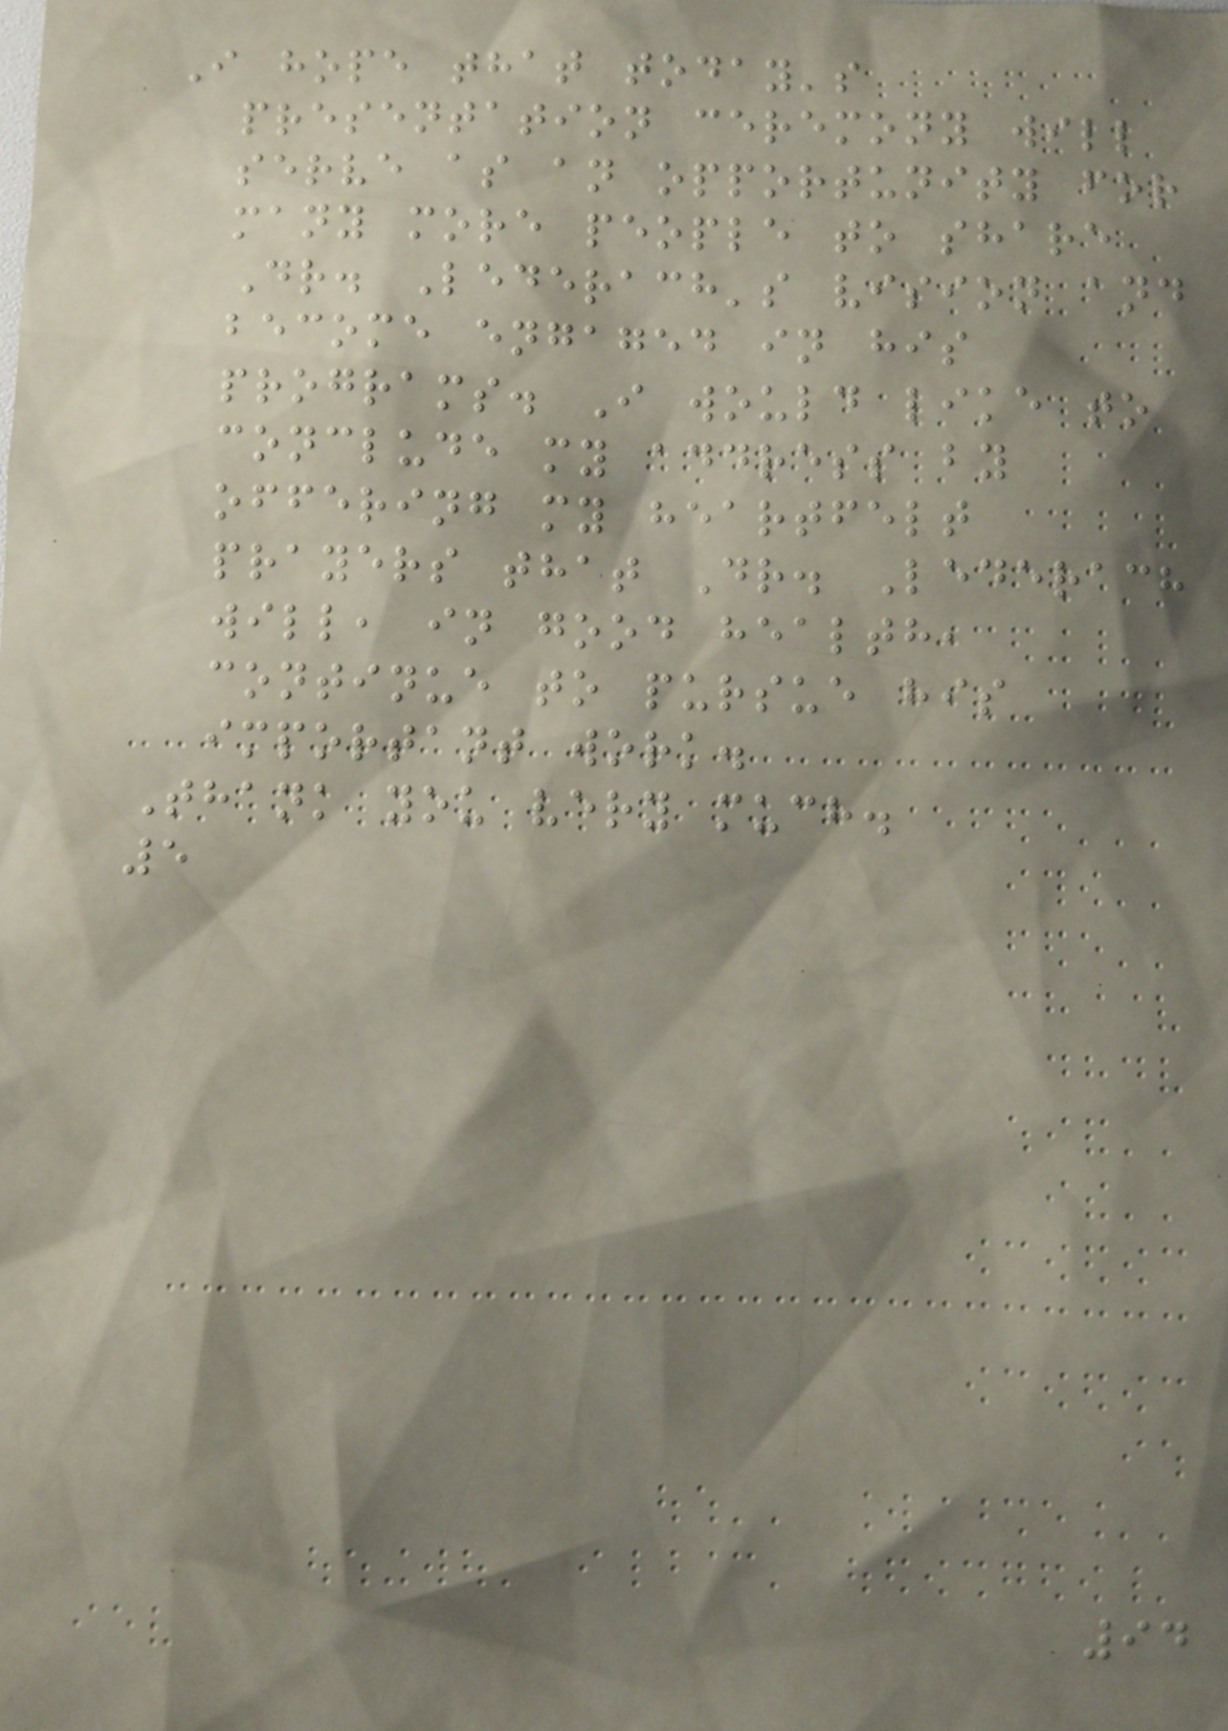I hope that today's
presentation ceremony will
serve as an opportunity for
many more people to share
Dr. Lederach's vision and
become engaged in his
programs. I would like to
conclude my address by
offering my heartfelt
prayers that Dr. Lederach
will, in good health,
continue to pursue his
important work.
Thank you very much.
5
94
